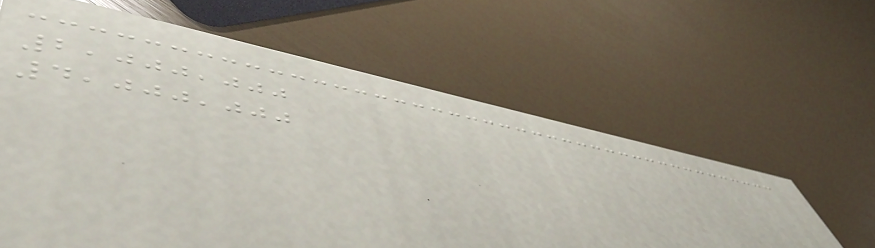2,000,000
4,000,000
